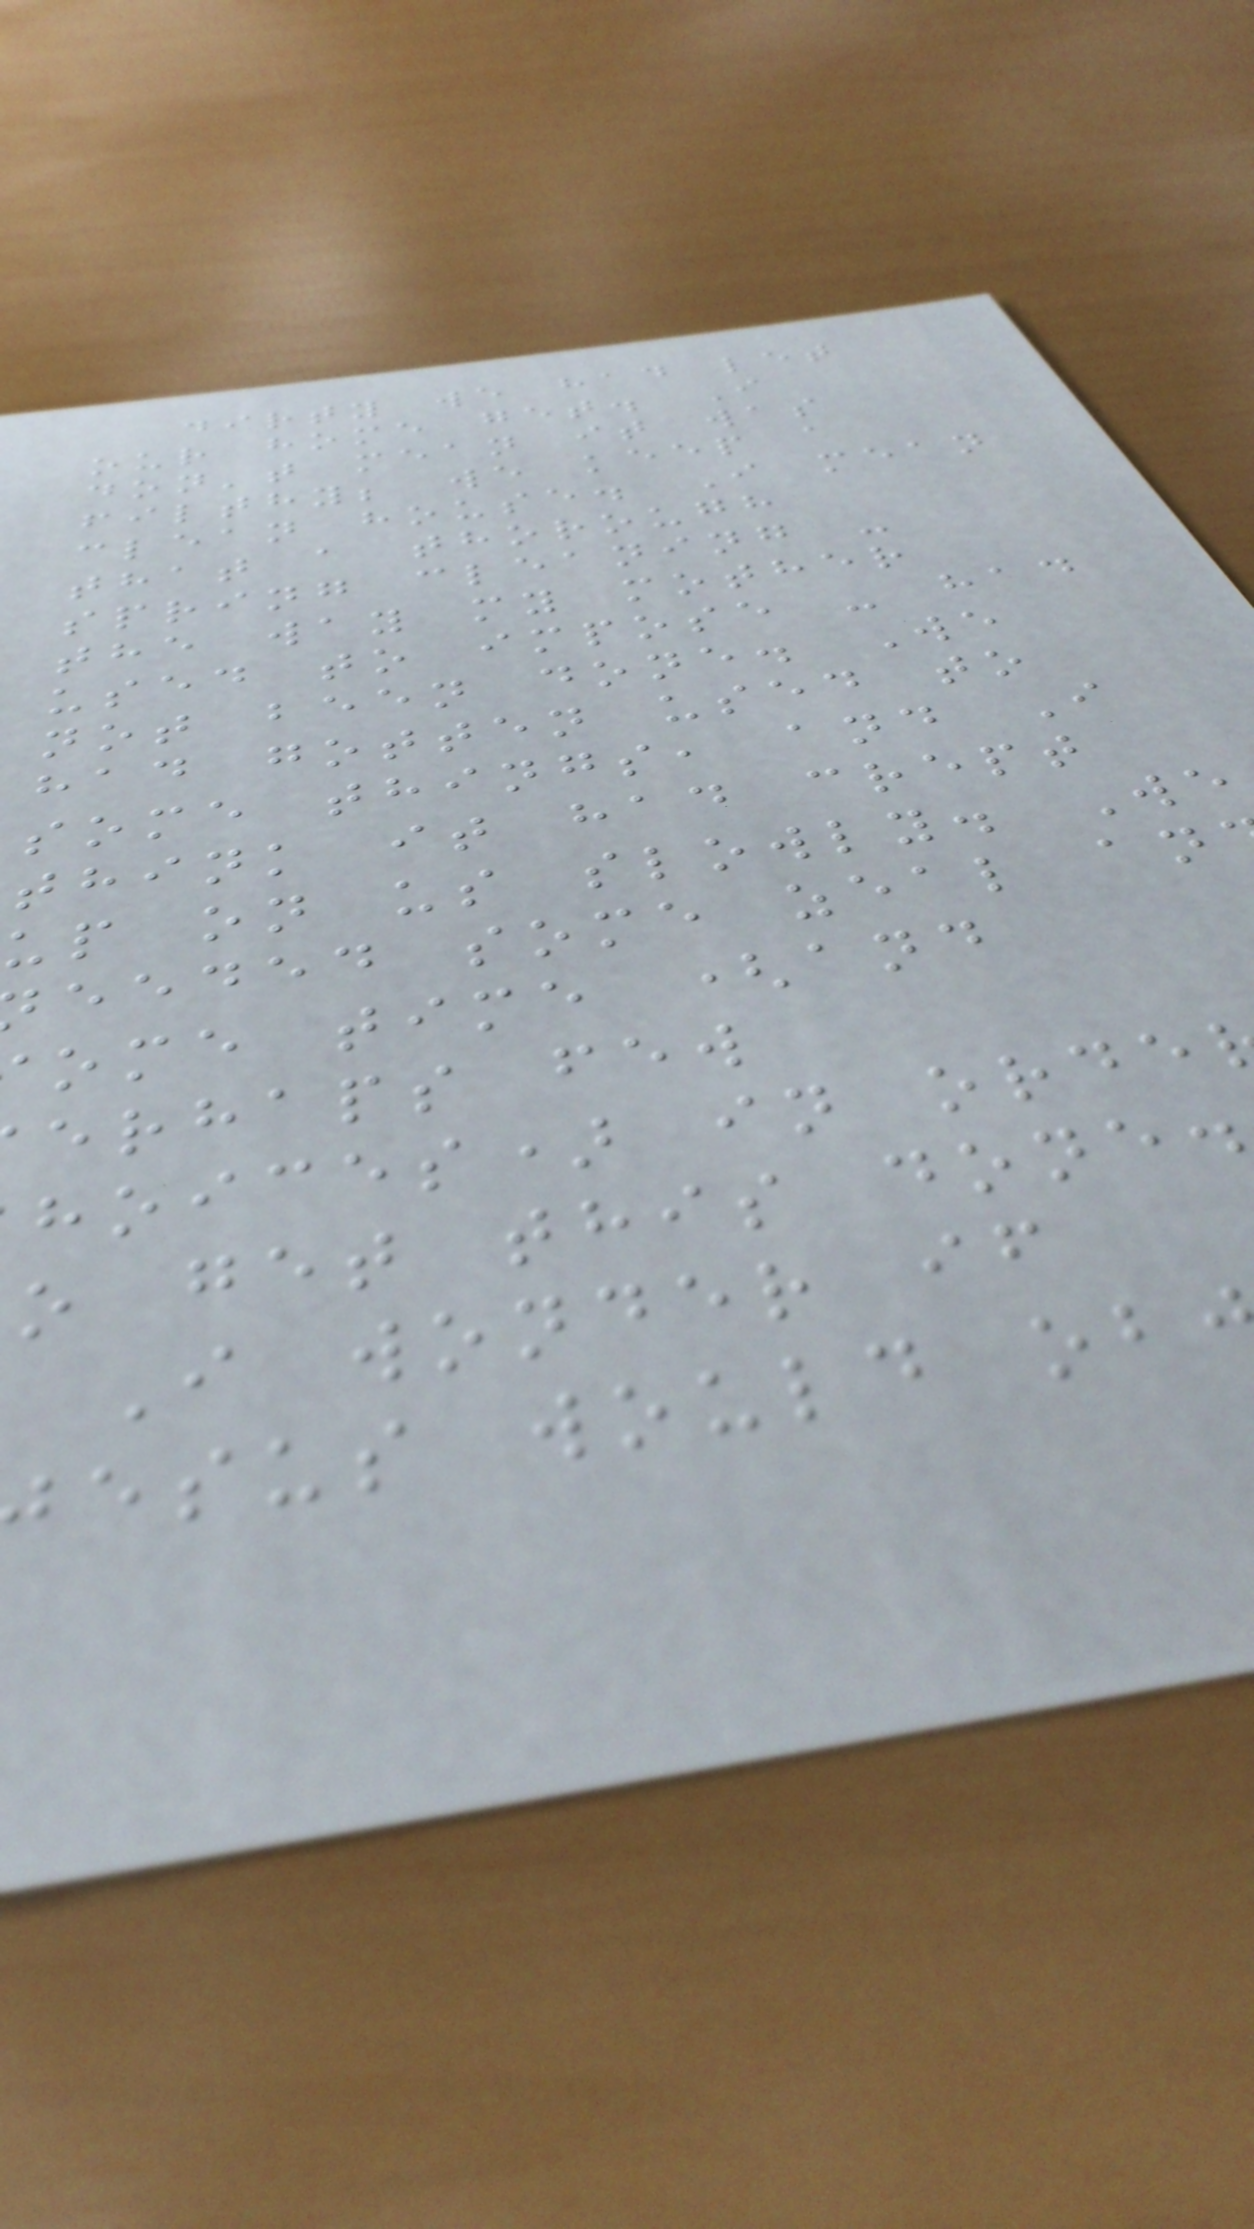dirty we had let
our home get. I
don't mean it was
filthy; we keep a
clean house. I mean
that a thorough
spring cleaning -
the way my mother
used to impose - had
not been done. We
had gotten used to
some things, and I
think it had crept
up on us slowly. We
eeded some zeal an
ome time (and
erhaps few
hoices) in orde
o get this done.
I wonder if
esus would ob
